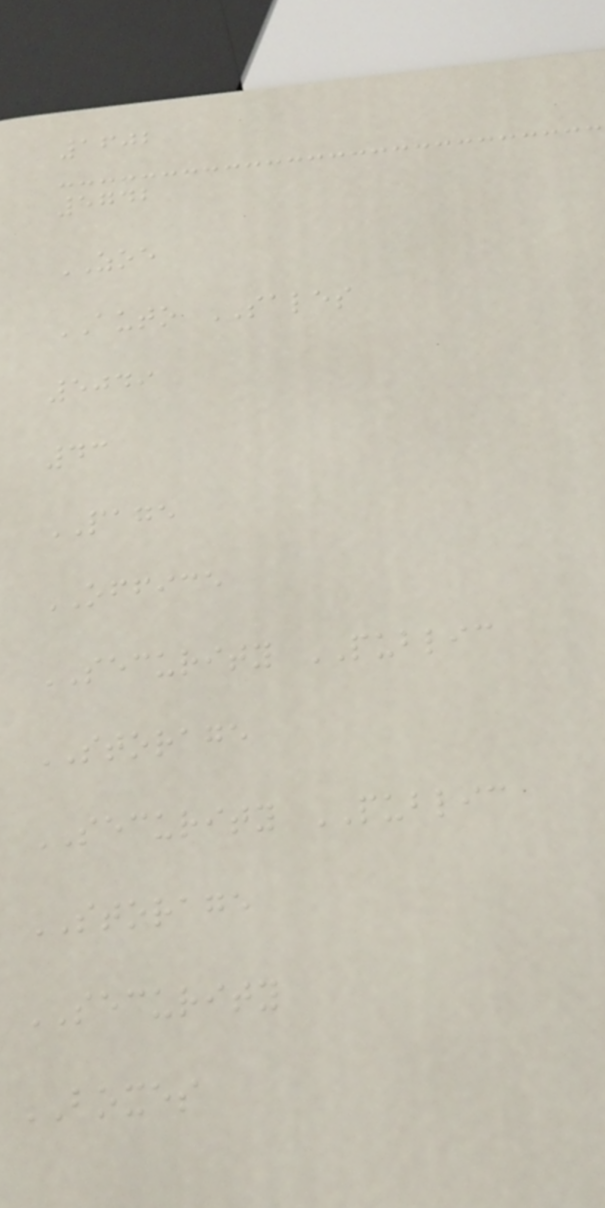1602
5742
ZOE
AUTO SALES
5049
43
PAGE
OFFICE
SECURITY PUBLIC
STORAGE
SECURITY PUBLIC
STORAGE
SECURITY
BOXES
